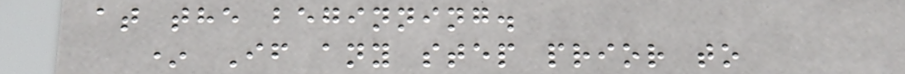at the beginning.
* If any step prior to
